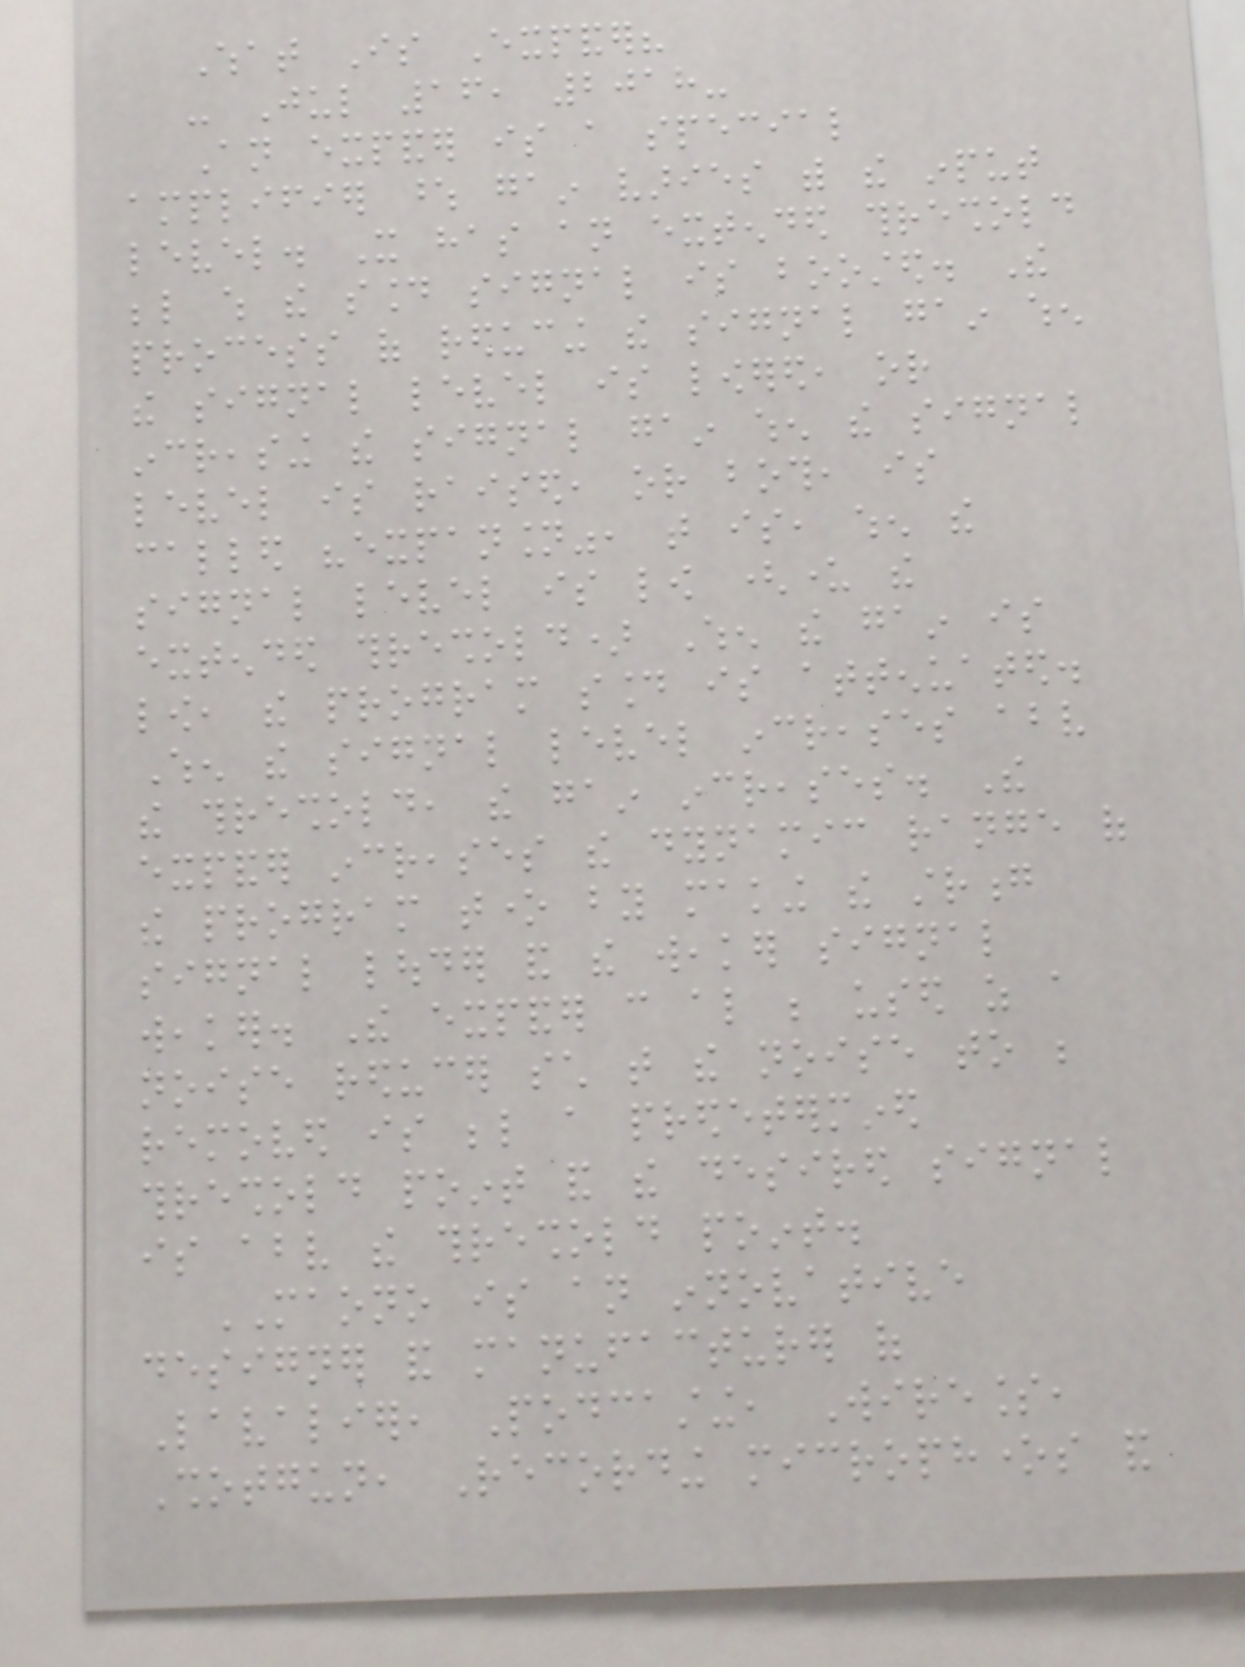What Is Expander?
- Jul 16, 2018-
An expander is a special
amplifier whose gain varies with the input
level. It has an extended threshold
below which the sound signal is boosted. The
process of reducing the signal gain when
the signal level is lowered, or
increasing the signal gain when the signal
level is raised, or both, is
called "expansion", that is, when the
signal level is low (under the
extended threshold) When the gain is
low, the program sound is attenuated.
When the signal level increases above
the threshold, the gain increases. The
expander increases the dynamic range of
the program tone by making the strong
signal louder and the weaker signal
weaker. The expander can also be used as a
noise reducer such that the noise to be
removed is below a predetermined
threshold point and the desired signal
is above the threshold point.
MAONO is an innovative
designer and manufacturer of
Lavalier, Podcasting, Wireless,
Shotgun, Recording microphones and
